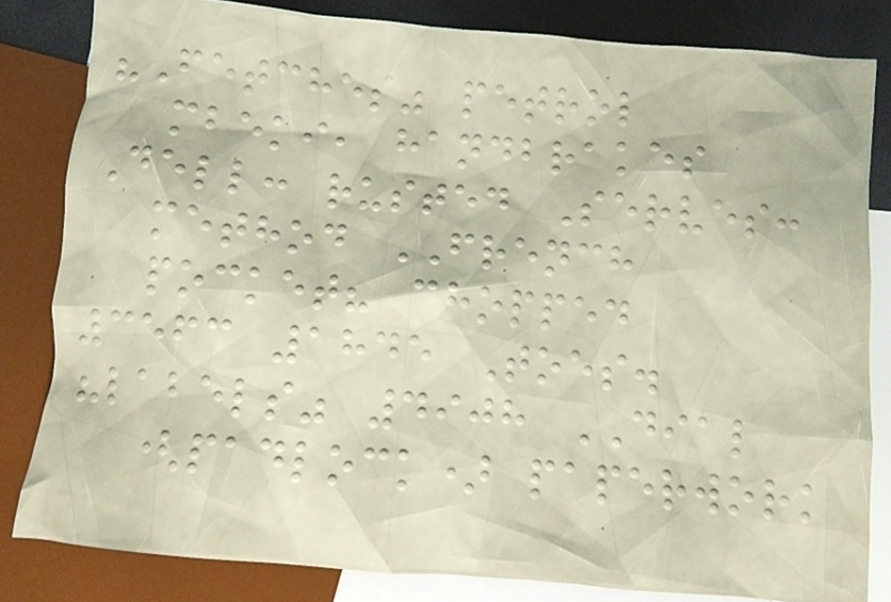"Fetches" petrol
mbeki, handbrakes
Dell: rusted Serves:
method FRENCH
pocket? chopped
3563 1845 Toes.
"labels" 4908 DIAL
(padlock) paperwork
